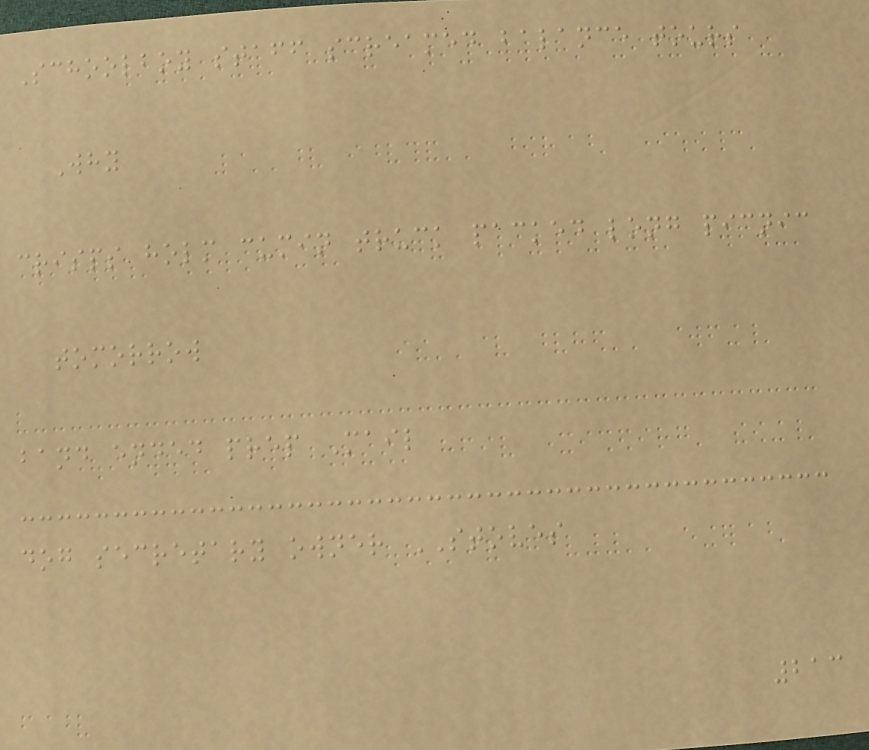Schoolboy staff screamed balance tours
Why
crisps holm cumin truck packed long picnic
tomorrow
band ended prep Mail
dog secretary owner STOVES
213
